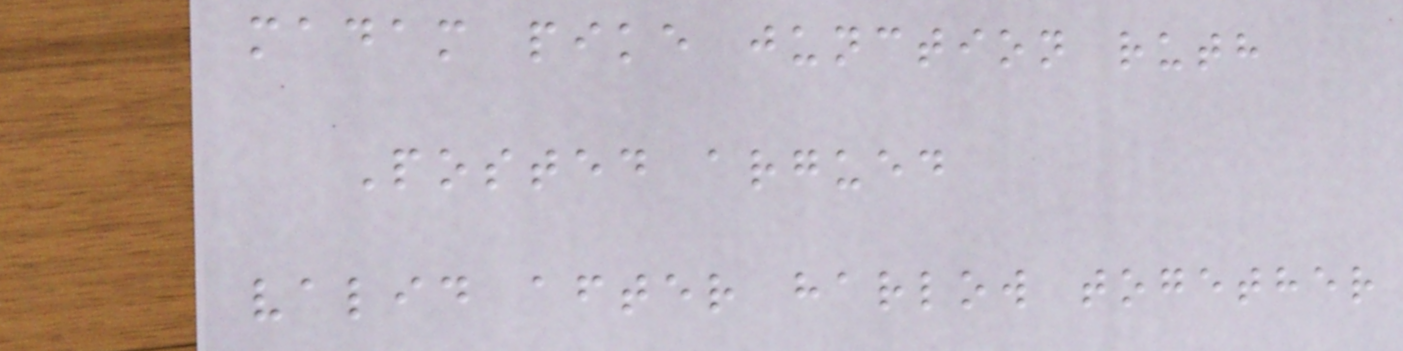madam pike junction ruth
Posted argued
valid after harlow together
